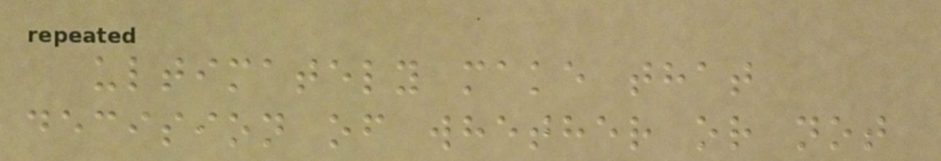ultimately make that
decision of whether or not
